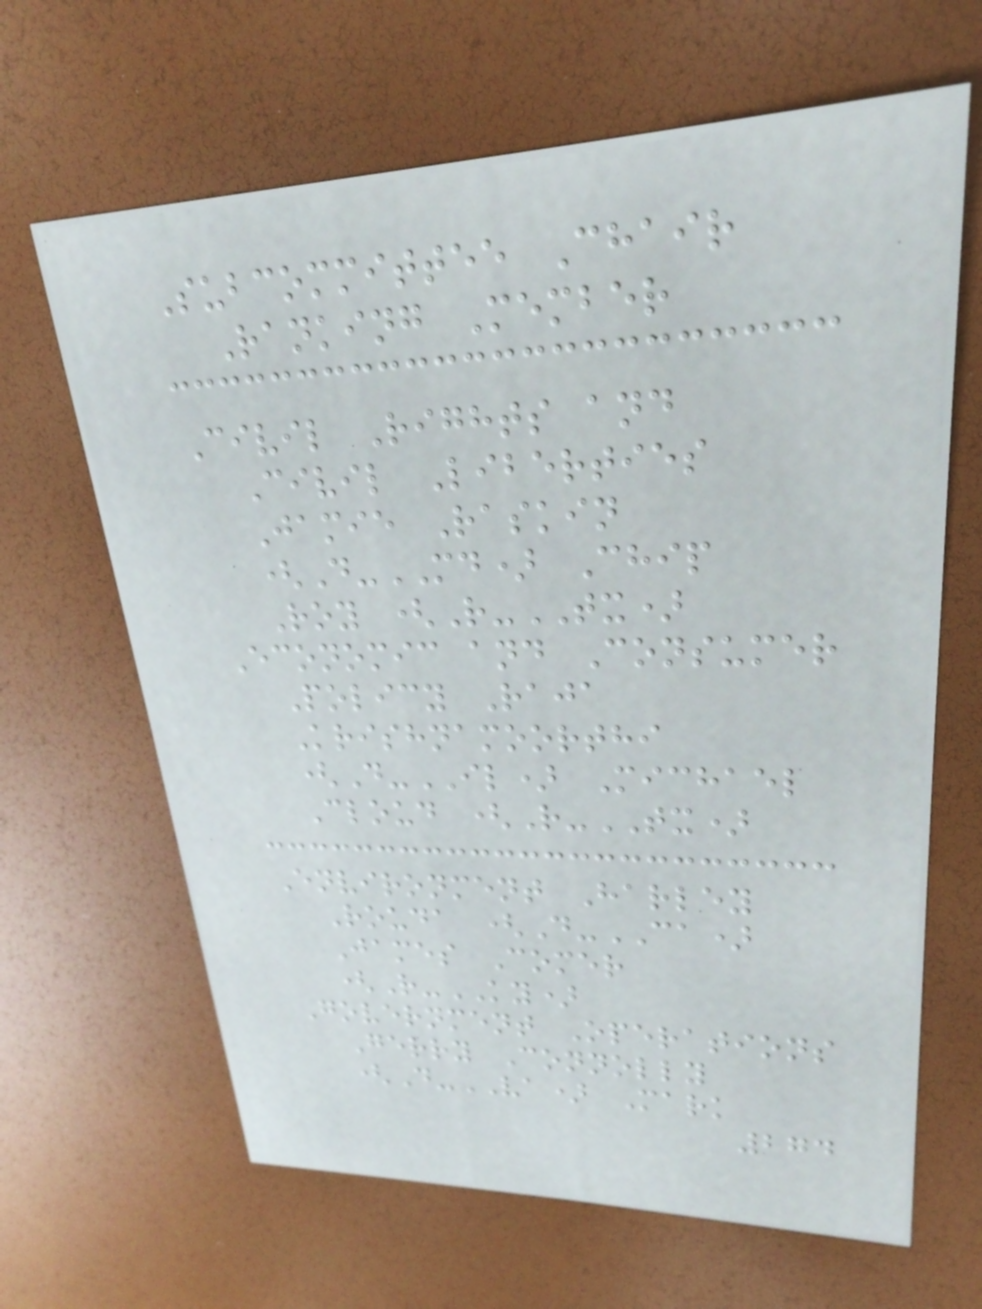Subcommittee Chair
Ranking Member
Civil Rights and
Civil Liberties
Jamie Raskin
(D-MD) Chip
Roy (R-TX)
Economic and Consumer
Policy Raja
Krishnamoorthi
(D-IL) Michael
Cloud (R-TX)
Environment Harley
Rouda (D-CA)
James Comer
(R-KY)
Government Operations
Gerry Connolly
(D-VA) Mark
274
